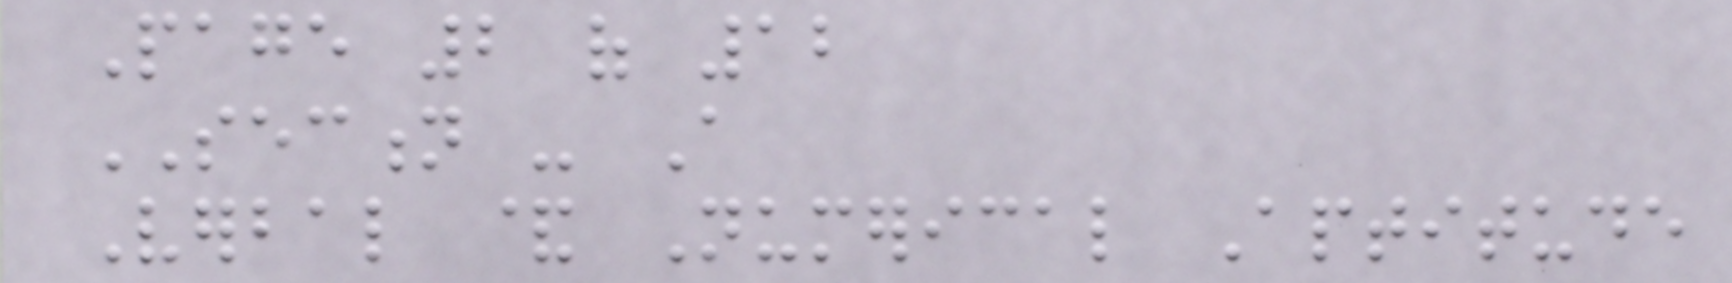Page 2 of 12
SECTION - A
Verbal & Numerical Aptitude
